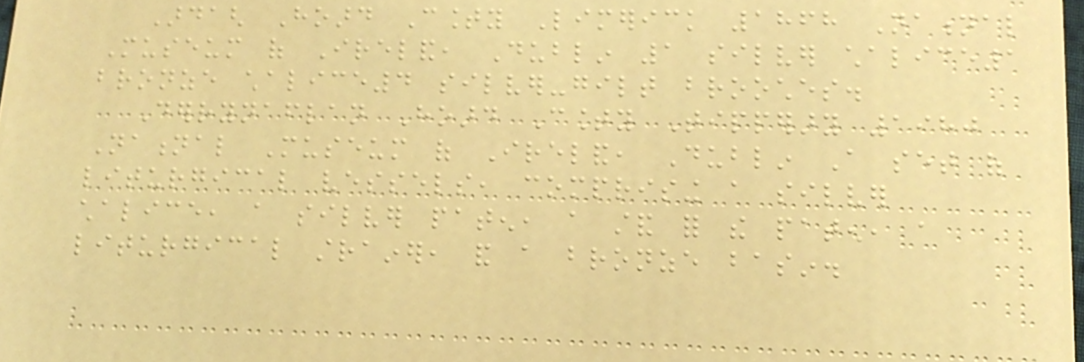Ardagh Hoard County Limerick 1868 National
Museum of Ireland, Dublin 1 silver chalice1
bronze chalice4 silver-gilt brooches.
Derrynaflan Hoard County Tipperary 1980
National Museum of Ireland, Dublin A set of
liturgical vessels, comprising a silver
chalice, a silver paten, a stand for the paten, a
liturgical strainer, and a bronze basin.
